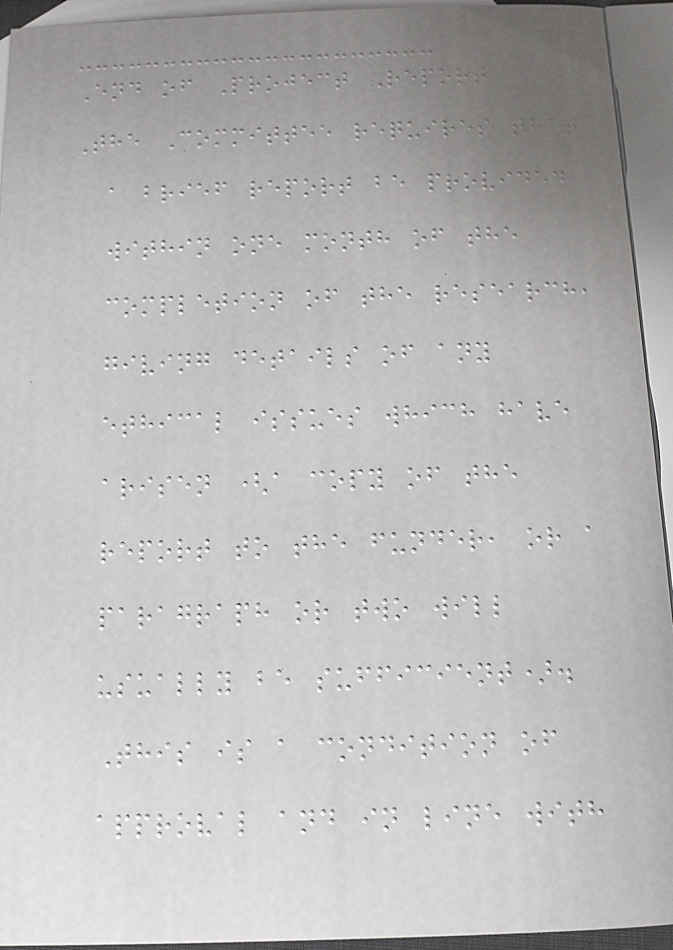End of Project Report
The Committee requires that
a brief report be provided
within one month of the
completion of the research,
giving details of any
ethical issues which have
arisen (a copy of the
report to the funder, or a
paragraph or two will
usually be sufficient).
This is a condition of
approval and in line with
